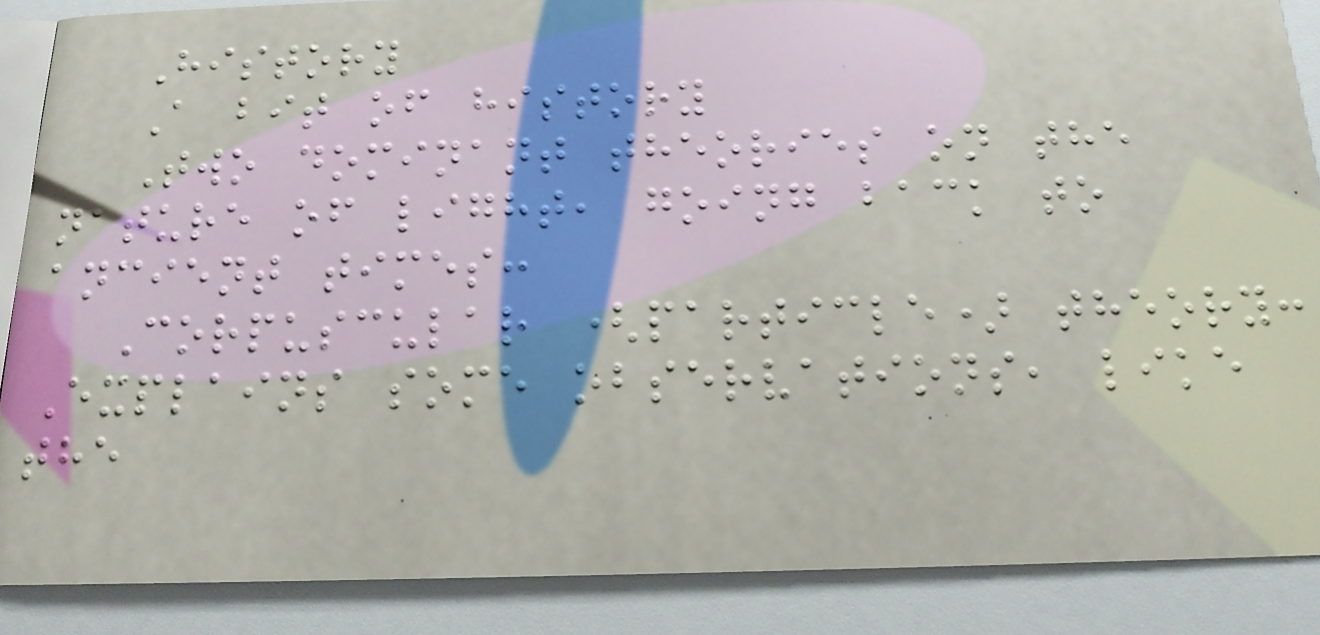History
A bit of history
Two dominant theories on the
nature of light, going back to
ancient times:
Corpuscular (particle) theory:
Explains some observations, like
the
